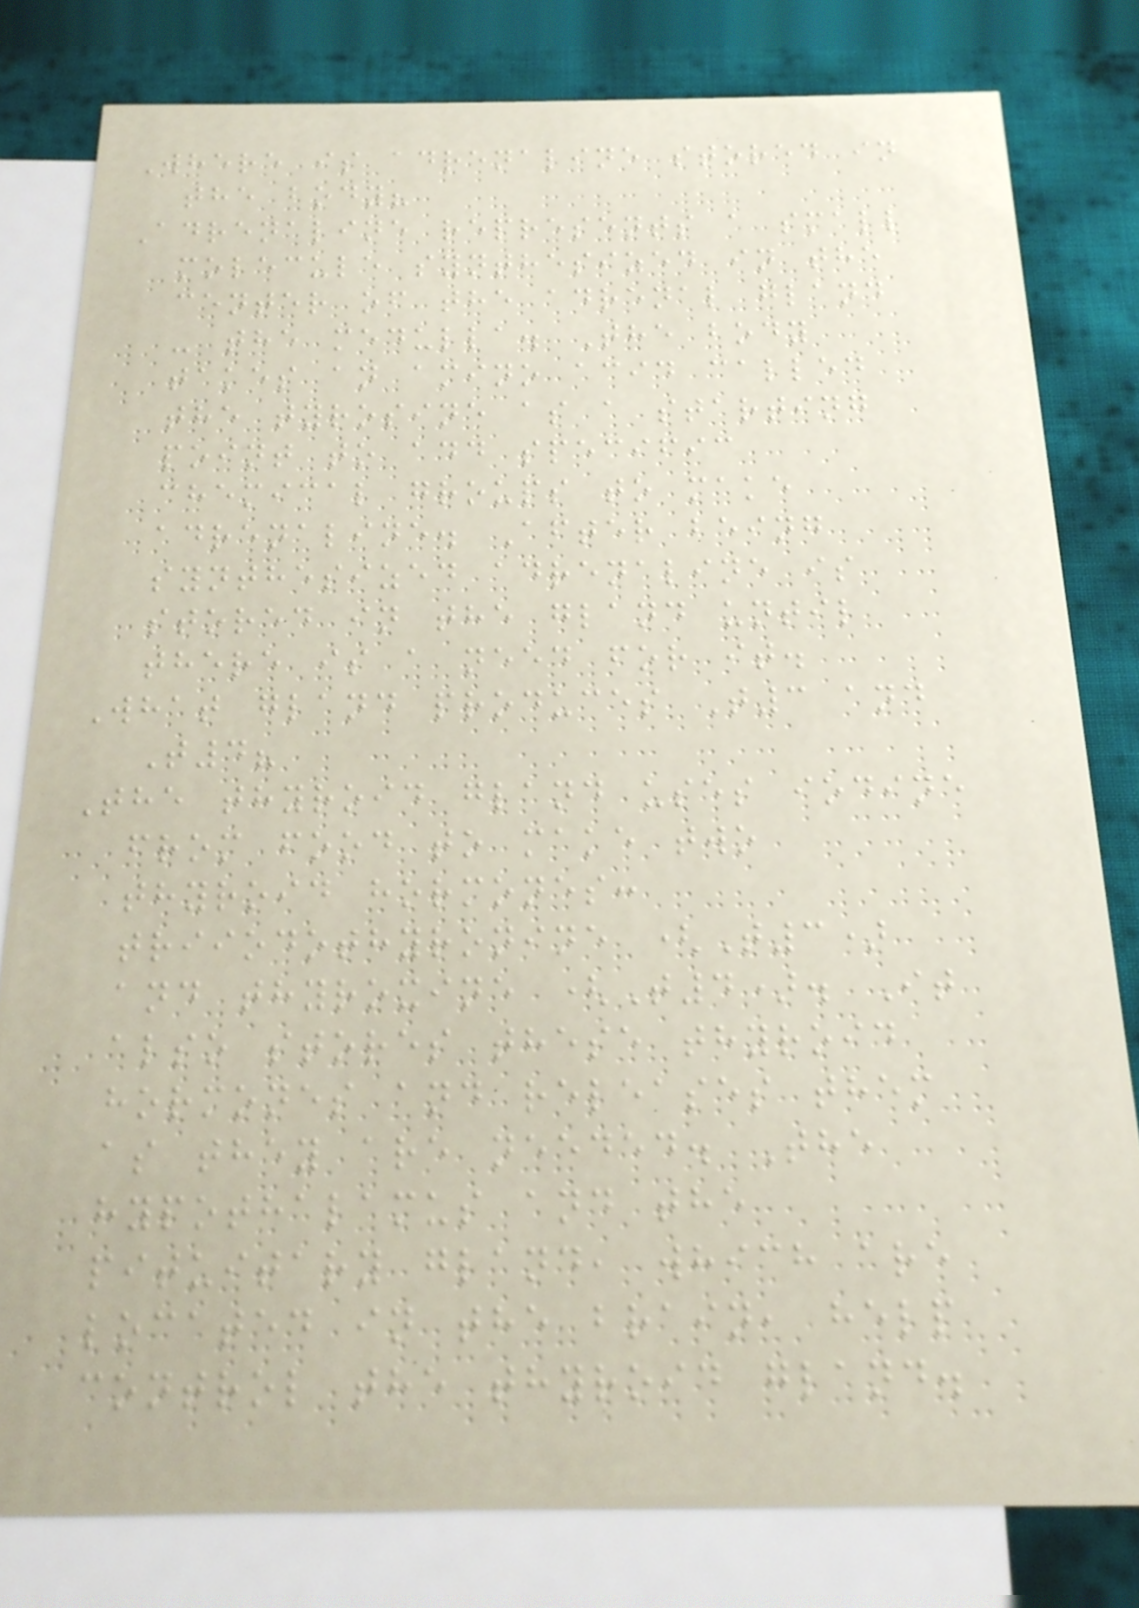Where is adrenaline stored in
the body?
Adrenaline represents a small
molecule synthesized in the
center of the adrenal gland
- the medulla. The body
takes an amino acid called
the tyrosine as a starting
point to add specific
chemical groups to make
adrenaline. After being
synthesized adrenaline is
stored in the gland until
there is a need for it.
What gland produces T3 and
T4?
The thyroid gland uses iodine
from food to make two
thyroid hormones:
triiodothyronine (T3)
and thyroxine (T4). It
also stores these thyroid
hormones and releases them
as they are needed. The
hypothalamus and the
pituitary gland, which are
located in the brain, help
control the thyroid gland.
